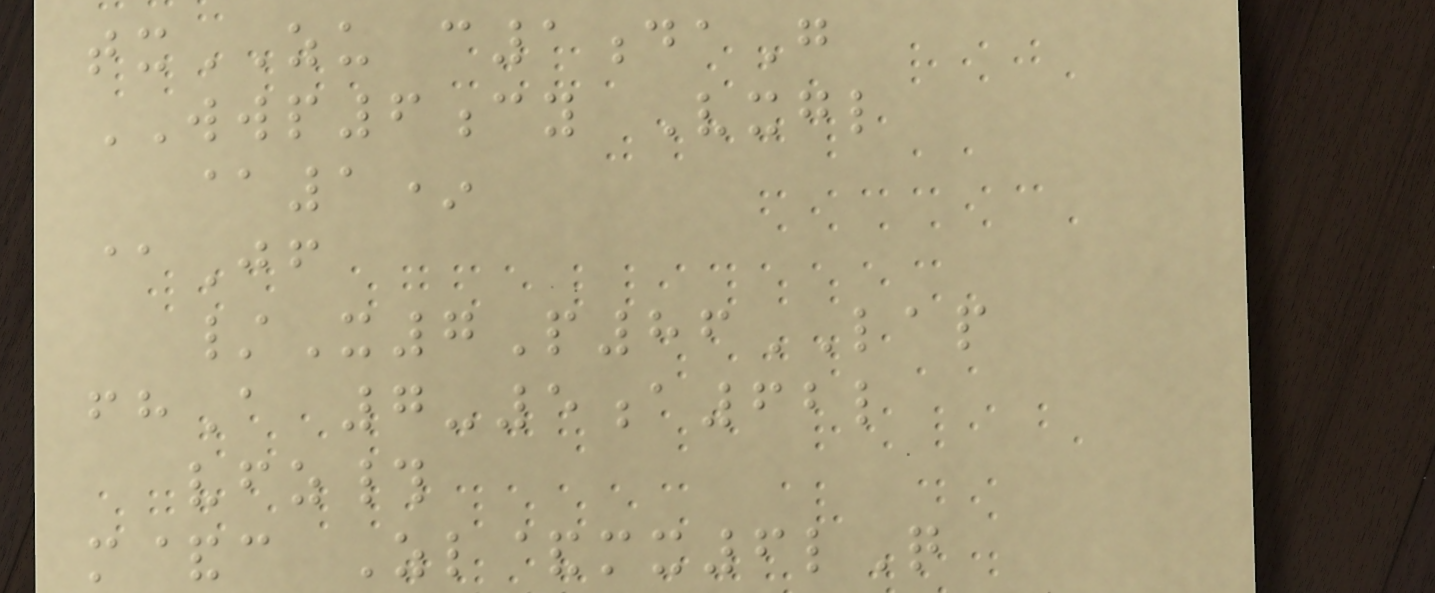txZU c1daG
WWP6cy Vxgl
@1*
@Jf
/X7P86LAP
fhA 7-5a62l
vfz#
m&c Zl&mx6lQ
